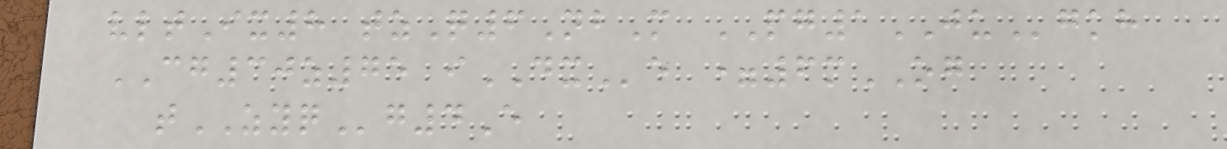vltIx8 tzQ6NbM PG1JUgkh
CG30z75 iDXe =6mOG
tZYQg4E
